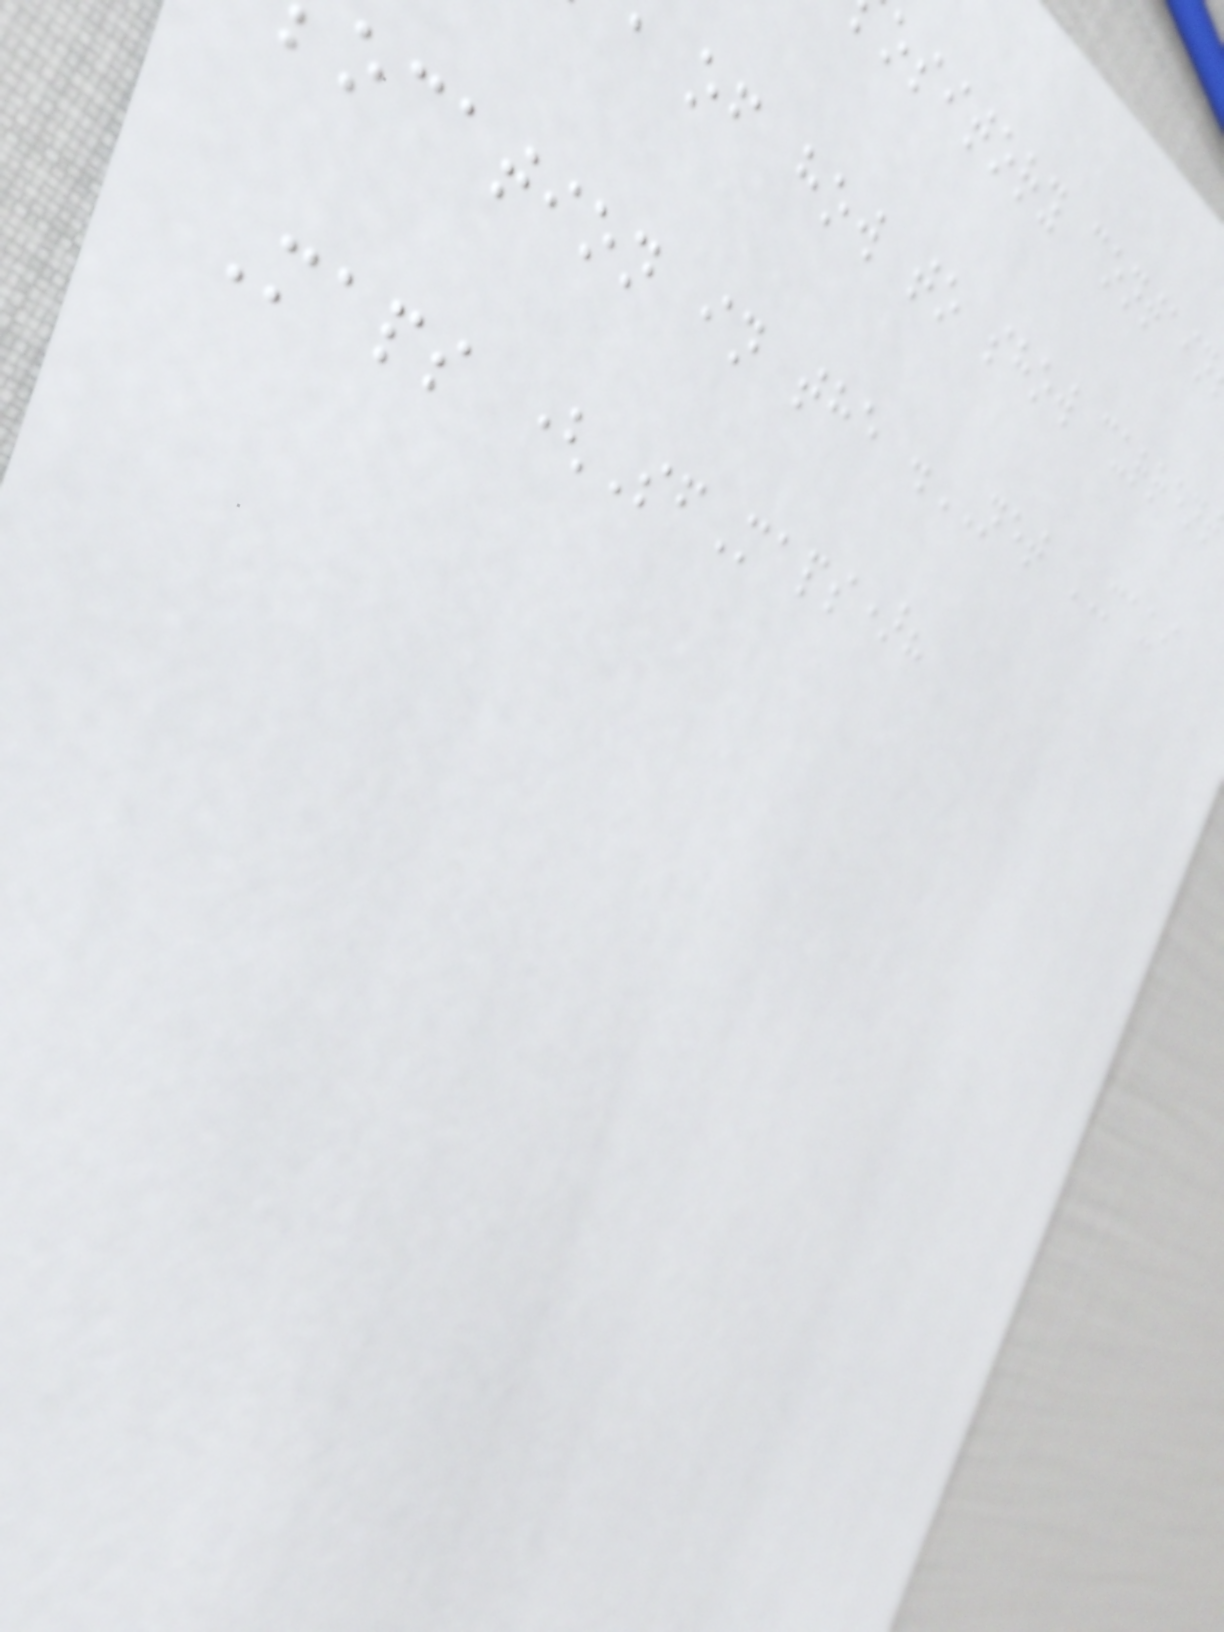ository contain
of how to show curren
ocation in the .NET MAUI
Maps (SfMaps)?
